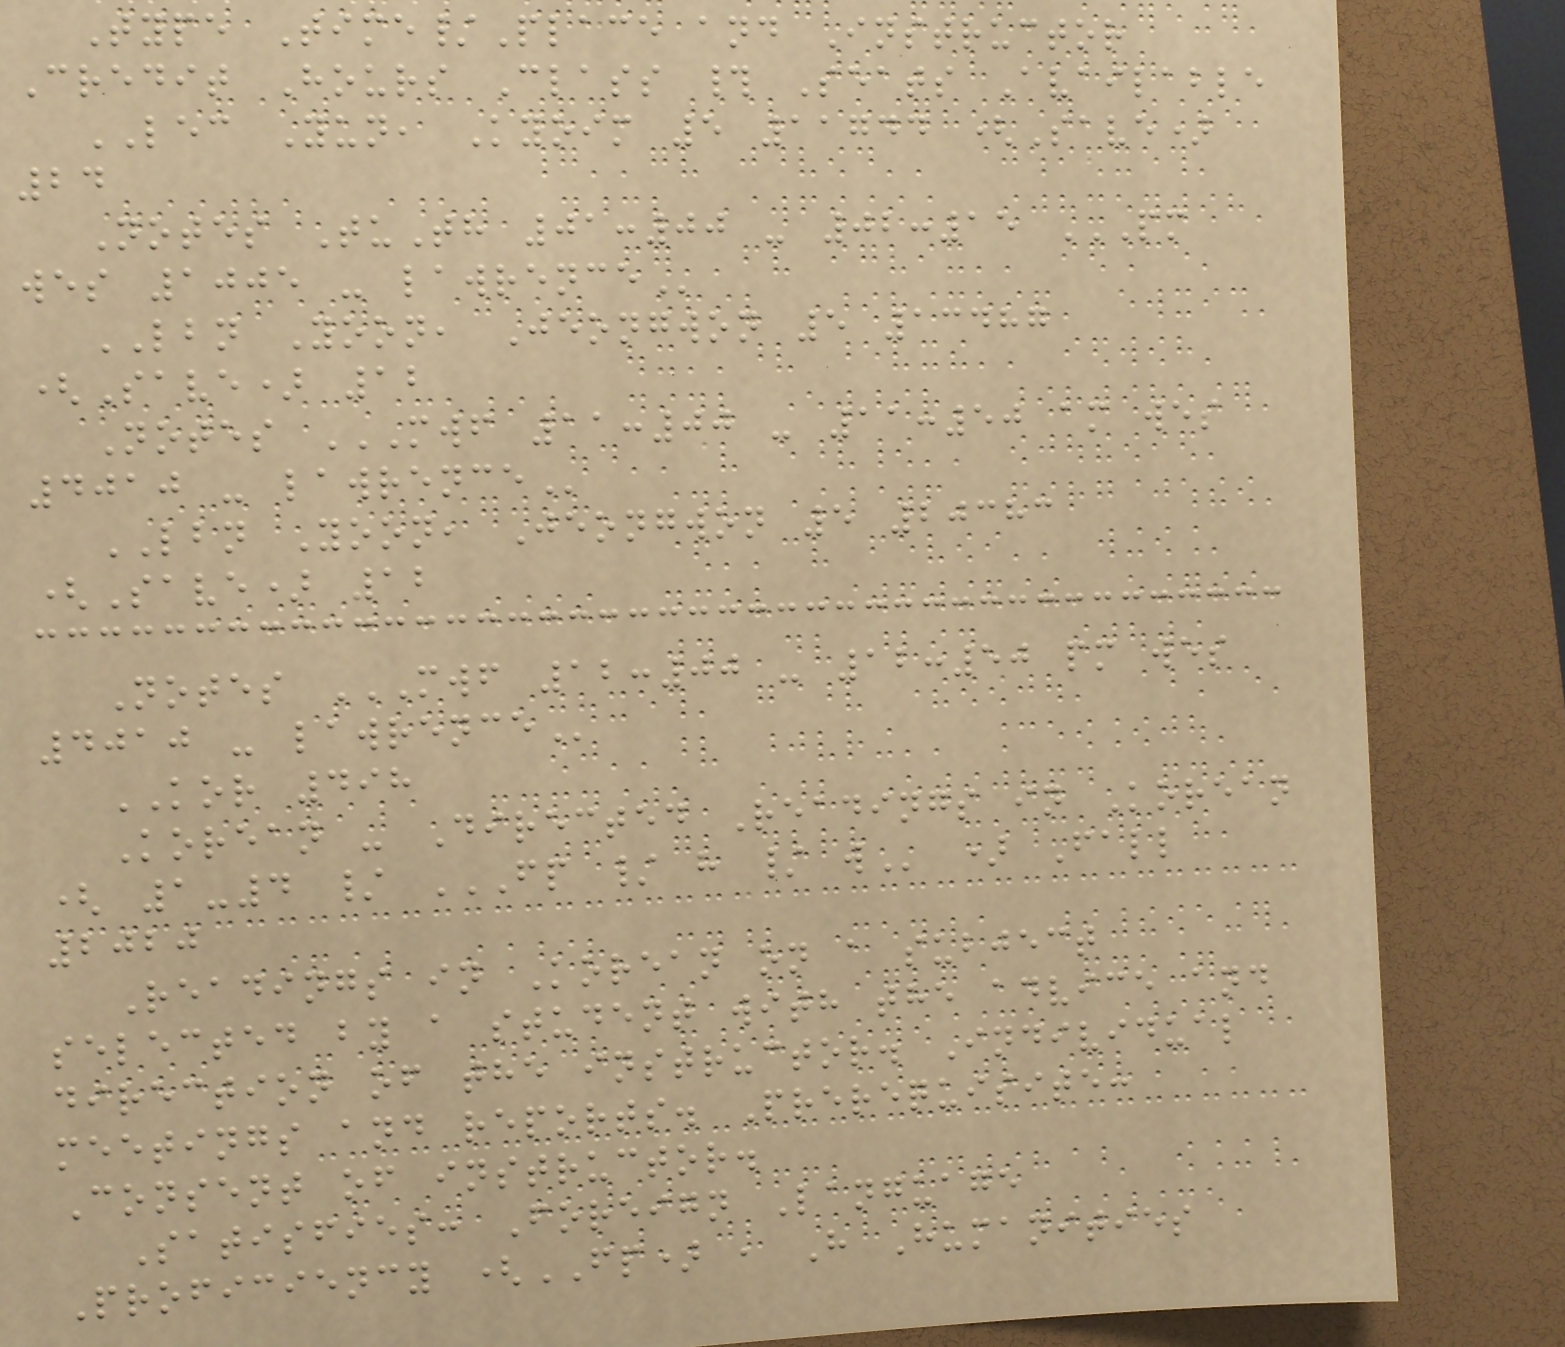Type Time/Place and Instructor
Credit Hours Class # Seats Available
LEC Yun, Kyoim 5 11744 (Save)
24
Notes TuTh 01:00 - 02:15 PM
WES 1005 - LAWRENCE
LBN Yoon, Jeongwon 5 13487
(Save) 12
Notes MWF 11:00 - 11:50 AM WES
4010 - LAWRENCE
LBN Yoon, Jeongwon 5 20383
(Save) 12
Notes MWF 12:00 - 12:50 PM WES
4010 - LAWRENCE
KOR 498
Korean - Directed Readings in Korean
( 1-4 / FP / H / W ) Fall
2020
Readings in Korean on a subject
selected by a student with the advice and
direction of the instructor. Individual
meetings and reports. Prerequisite:
Consent of instructor.
Satisfies: Foreign Language
Proficiency (FP) , H Humanities
